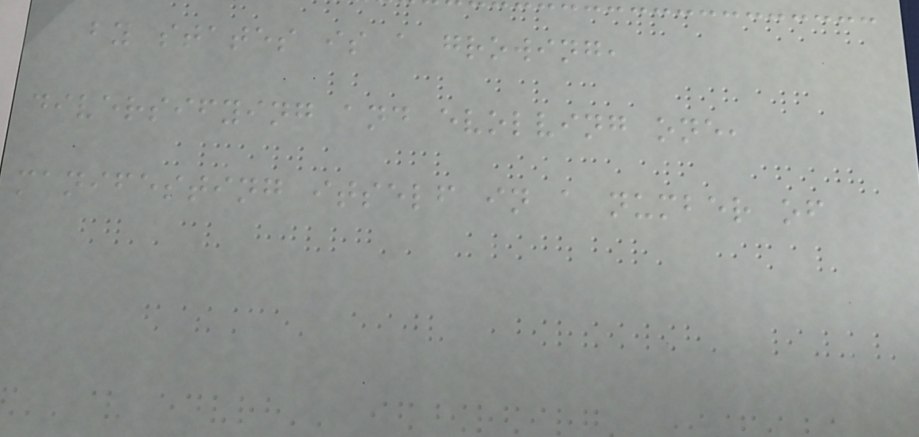by states is a growing,
diversifying and evolving one,
manifesting itself in a number of
